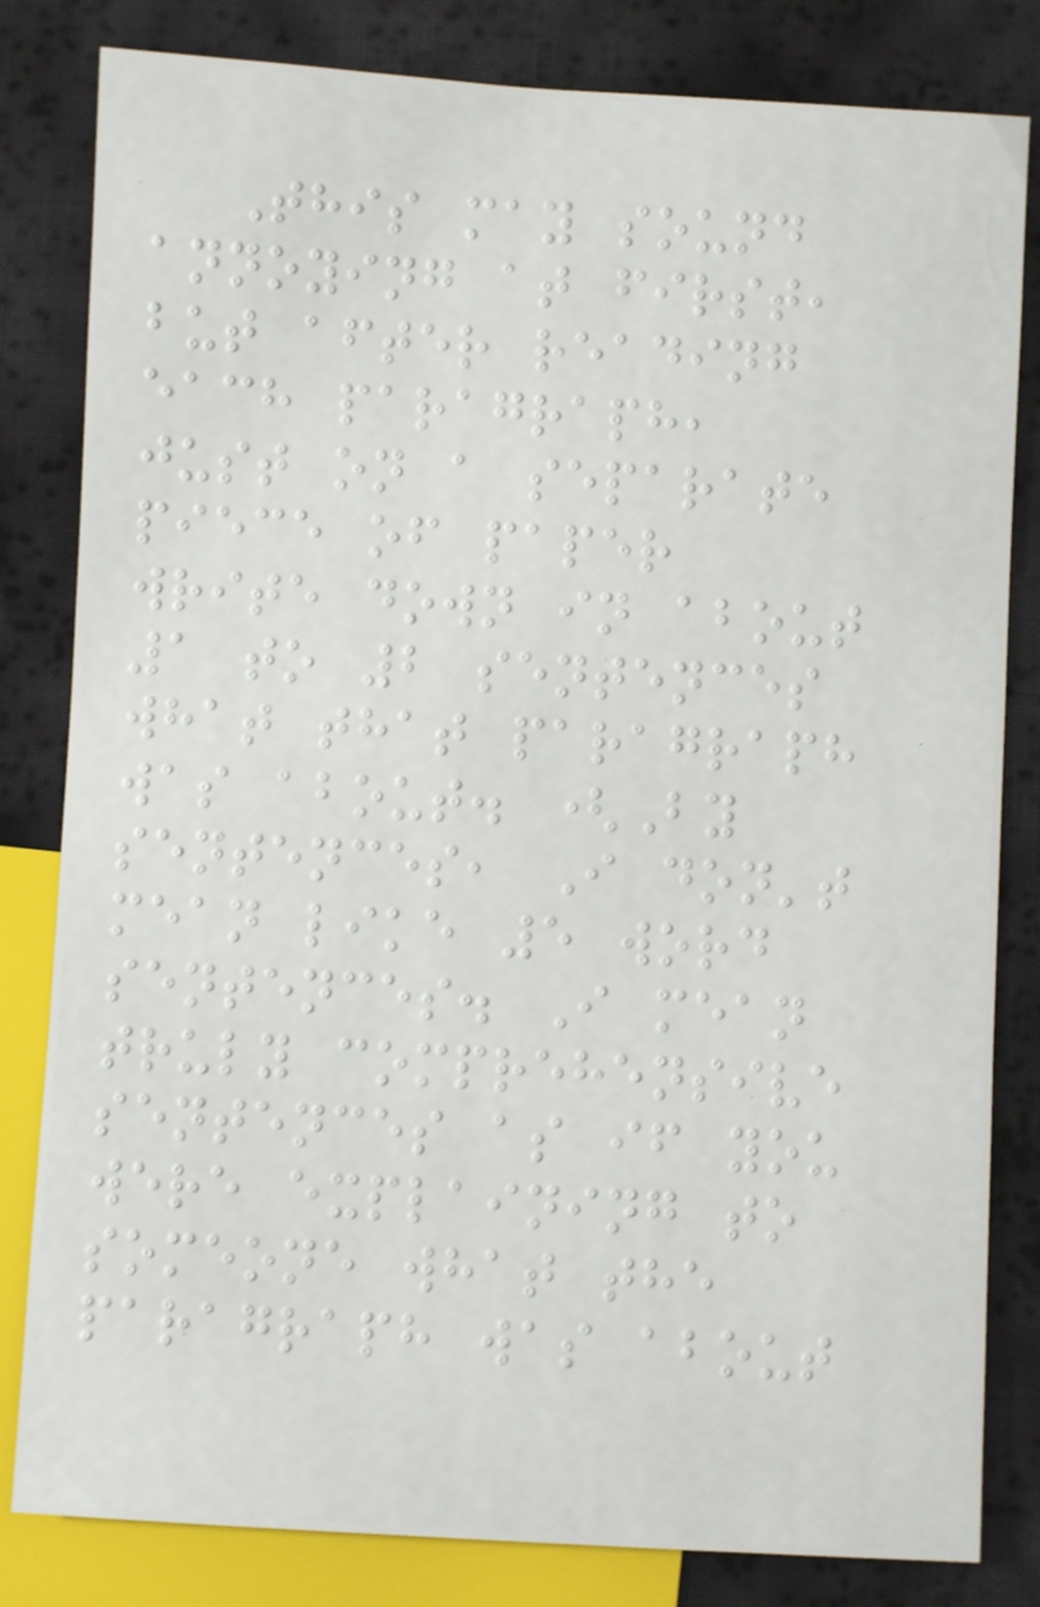This may sound
annoying at first,
but after reading
each paragraph,
just on a separate
piece of paper
write down in about
1 to 2 sentences
what that paragraph
was about. (By
sentences, I don't
mean like 5 word
sentences. I mean
truly comprehensive
sentences as if you
were explaining to
someone what the
paragraph was about
